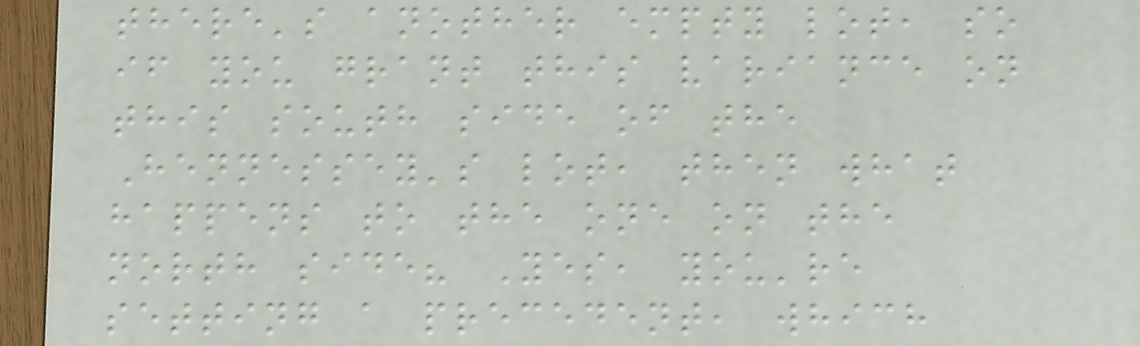there's another empty lot, so
if you grant this variance on
this south side of the
Hennessey's lot, then what
happens to the one on the
north side? Yes, you're
setting a precedent, which
